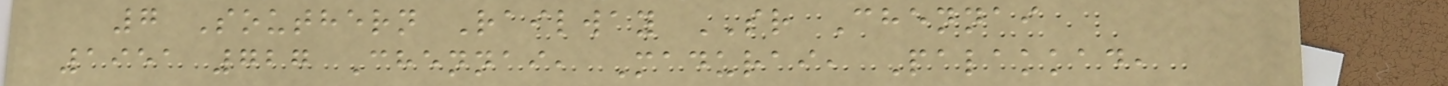7 Southern Railway SR Chennai
1951 727 Chennai, Madurai, Palakkad,
